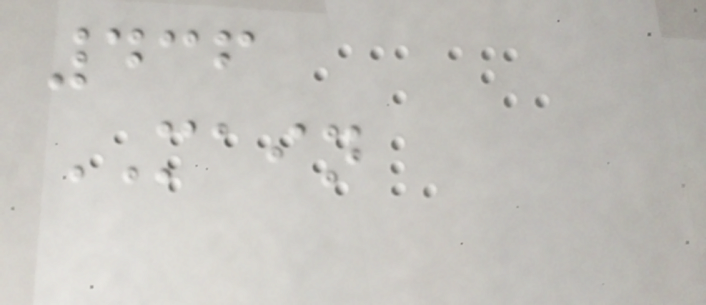436
MAIN
